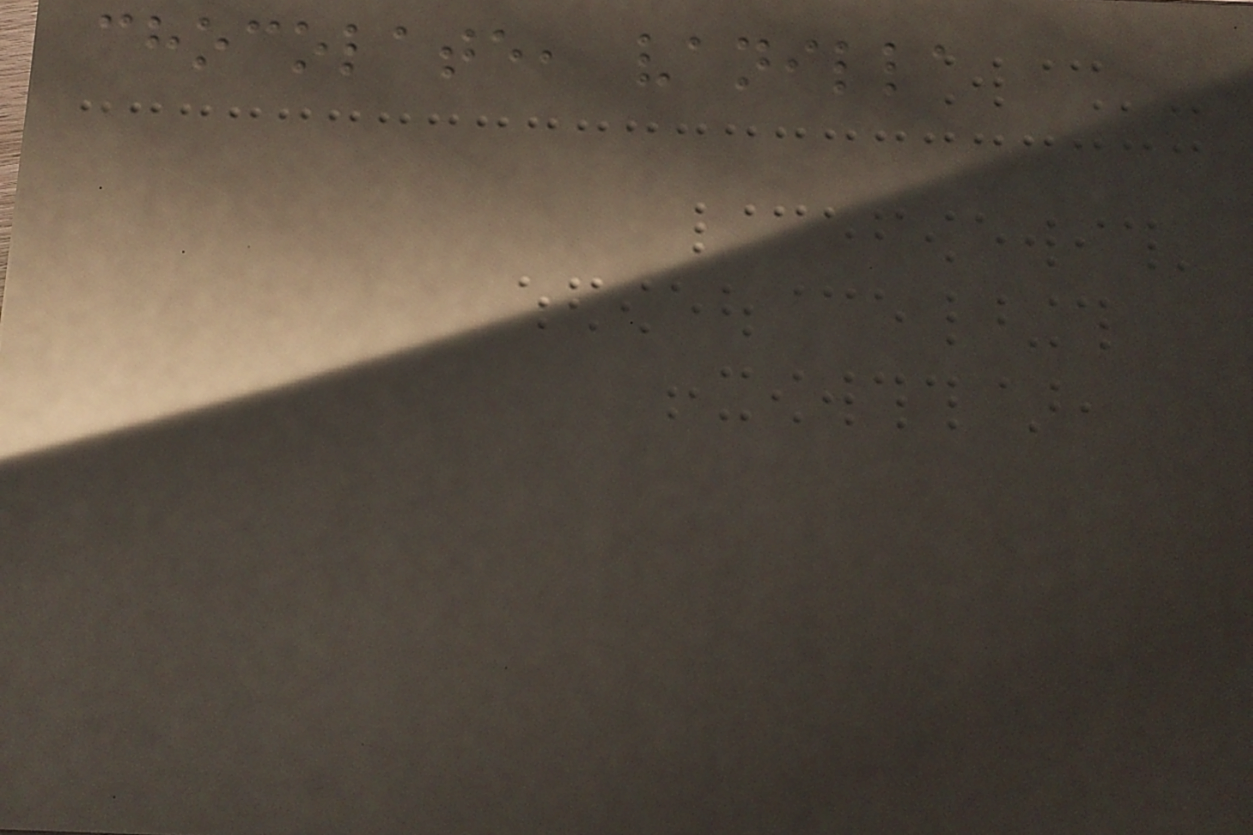chocolate, vanilla
